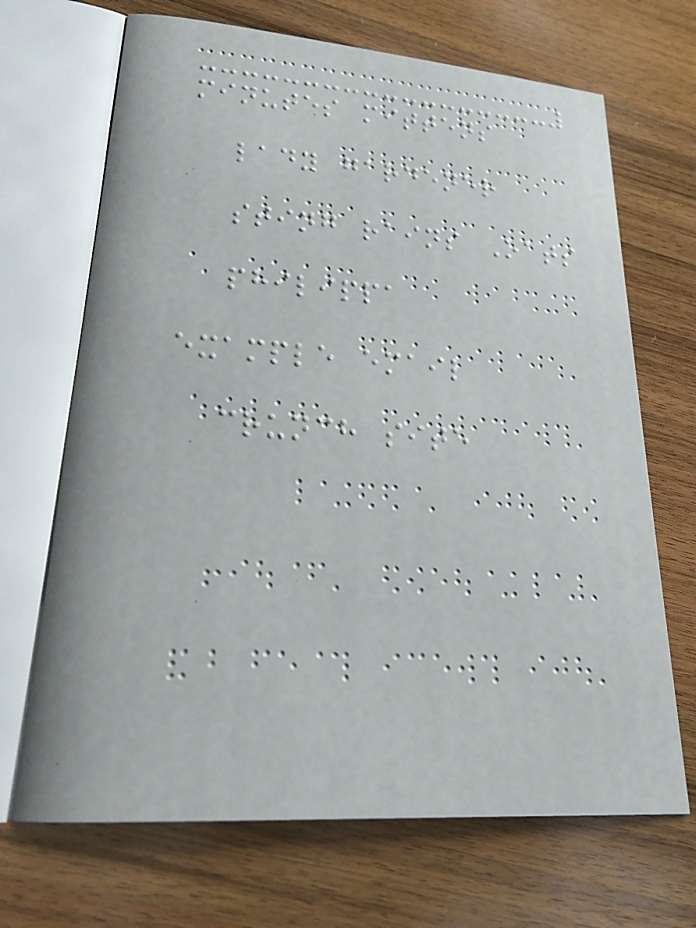minutes mittens
lady gardener
sting rains Oats
philippa
example email
crunch site
